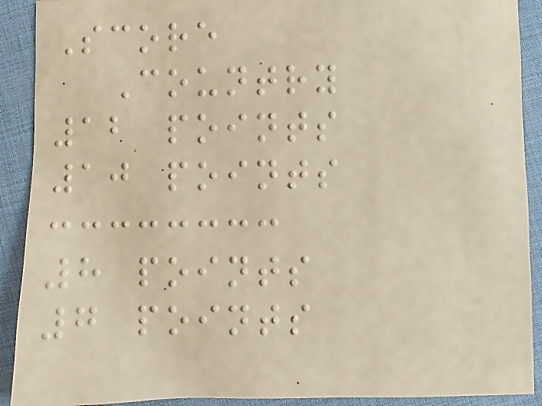Score
Country
12 points
10 points
8 points
7 points
